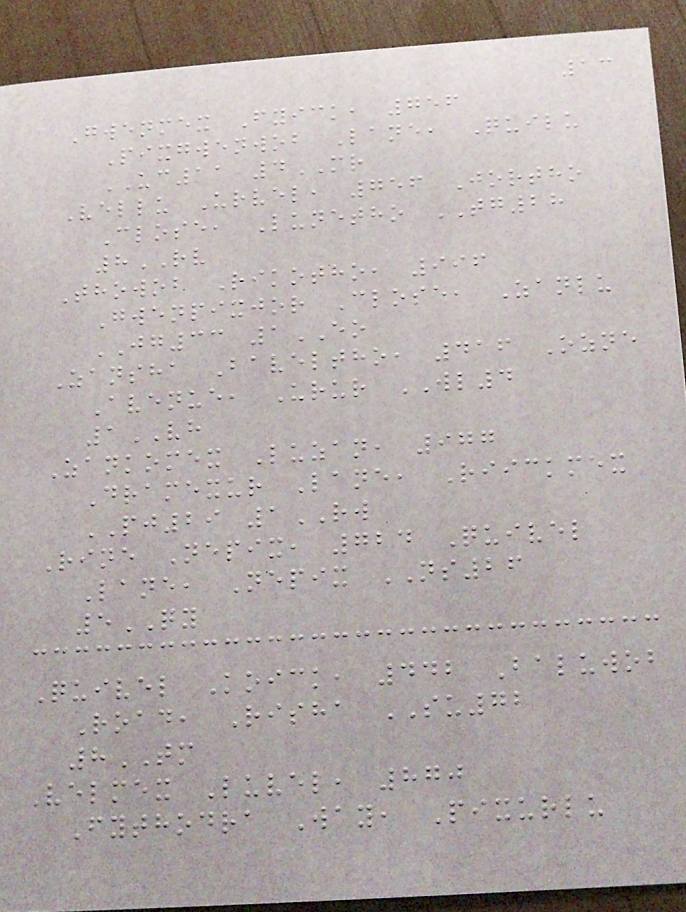13
Gwenmex Fyick, 756
Pixgwenwob Lane, Quilu
UC11 4MR
Vellu Urvel, 756 Jortho
Close, Lunetho TG28
8RV
Thowob Rikotho, 996
Gwenpixjor Close, Zanlu
JG33 1EO
Zansha Baveltho, 416 Ozne
Avenue, Urur WL4
1VH
Zankomex Luzan, 977
Dramexur Lane, Riickmex
PJ29 1RW
Rine Nepix, 724 Quivel
Lane, Nepix NS26
5QY
Quivel Koick, 442 Baluwob
Road, Risha SU72
8TM
Velmex Luvel, 870
Fythodra Way, Pixurlu
